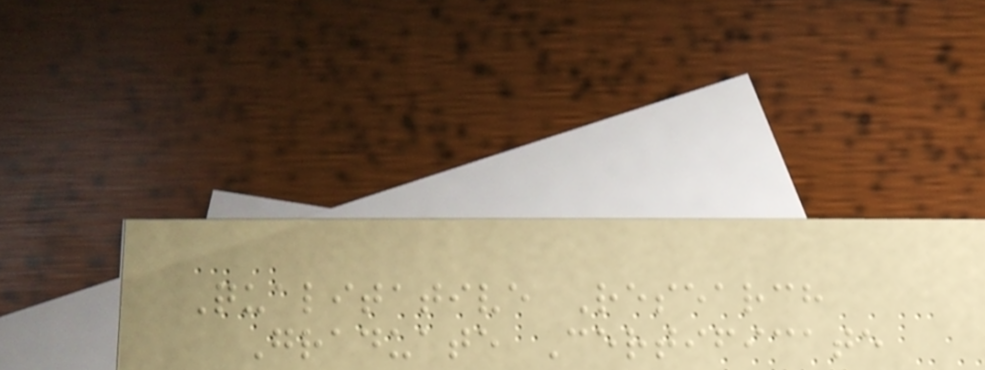Qualitative Research
Graduate Certificate
